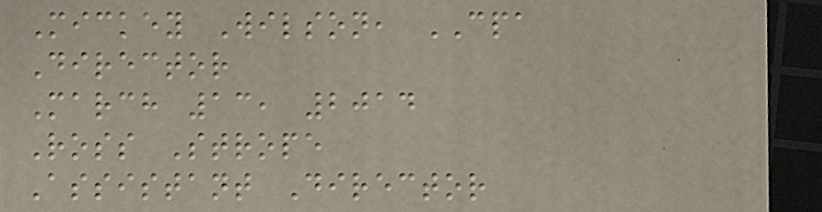Mickey Wilson, CPA
Director
March 13, 2014
Ross Strope
Assistant Director
